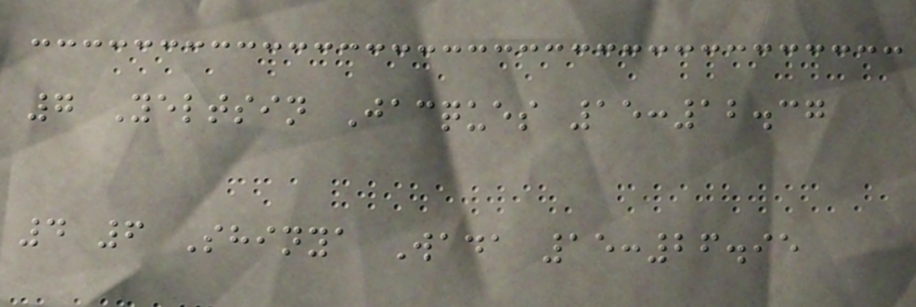7 Yeltsin Jacques 15:12.37
4 6 Shinya Wada 15:26.95
